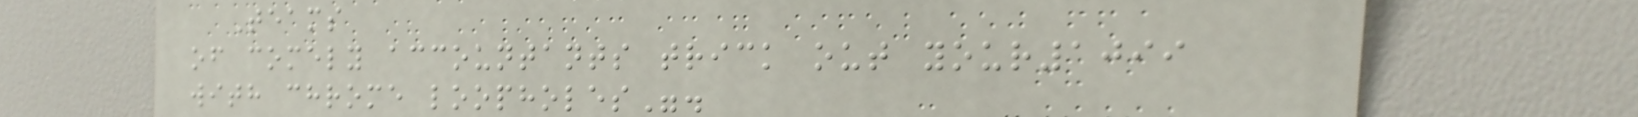Teams
of comely accountants trick out your1099
with chrome loopholes".
